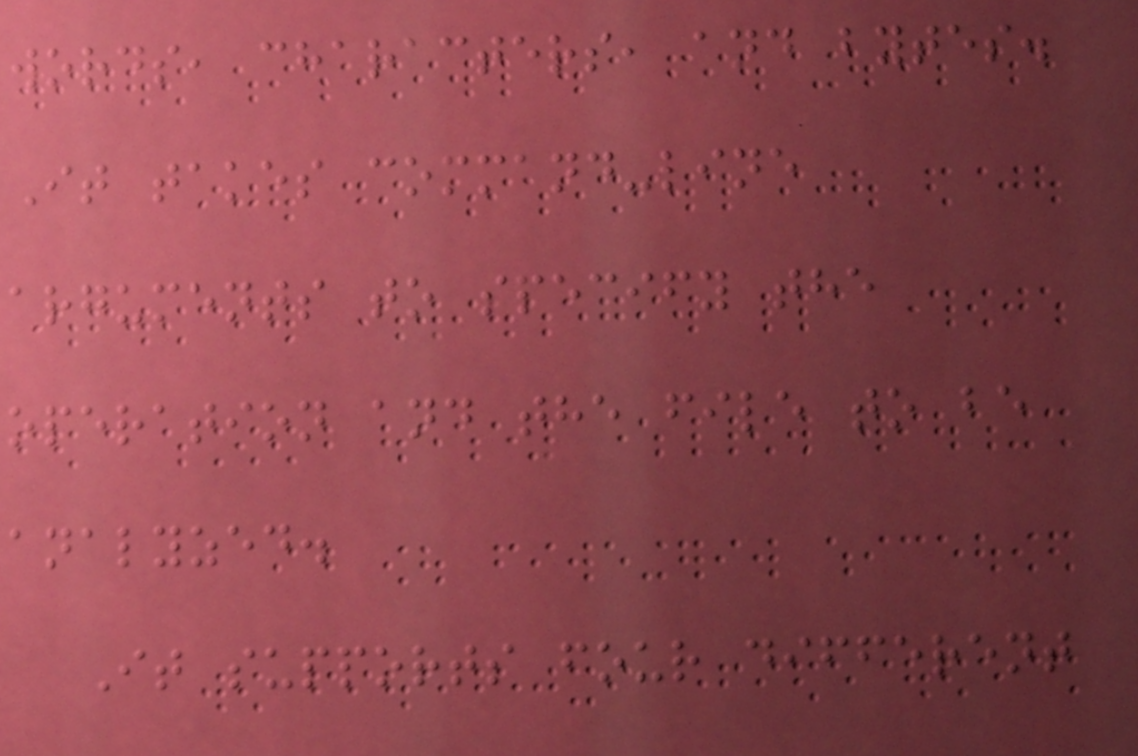words, characters, and bytes.
It takes command-line
arguments to specify the
operation and the file to be
analyzed.
It supports four different
